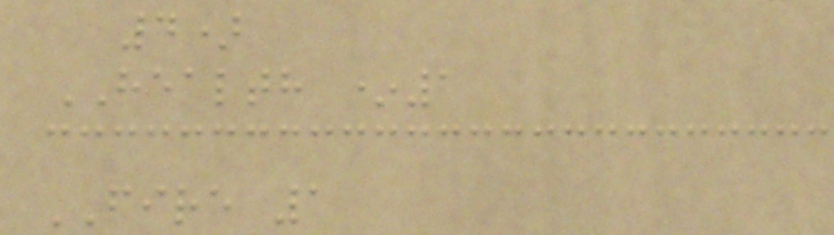4)
HEALTH *1
FIRE 1
